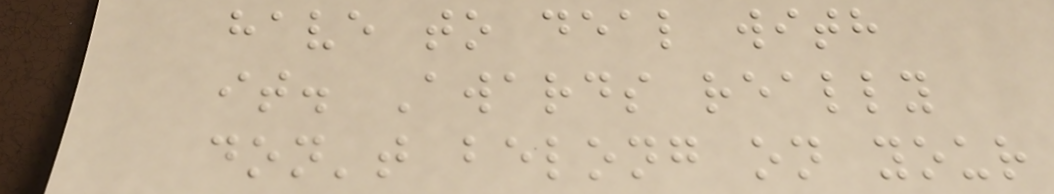have to deal with
it. Awards really
don't belong on your
